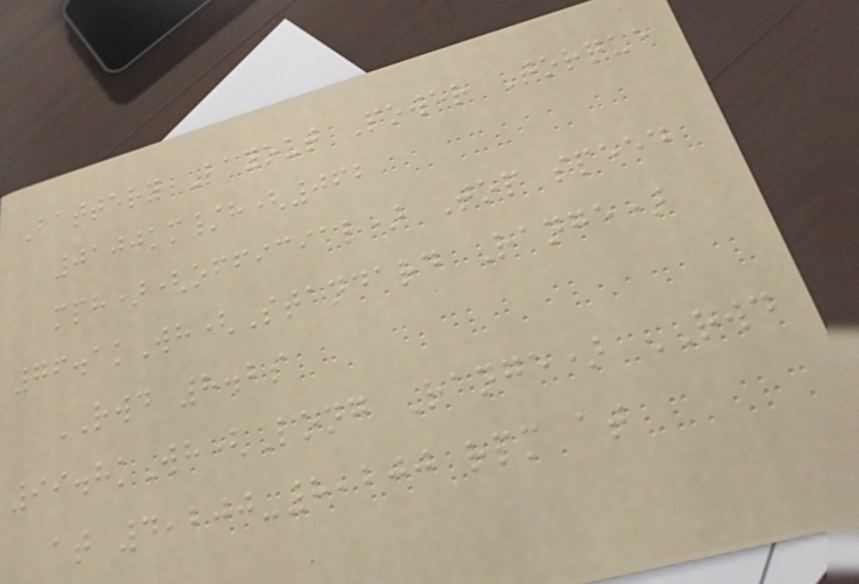Battery Layout Power Torque
0100km/h(062
mph)(official) Top speed
76.1kWh(Standard Range)
RWD 8.2s
99.8kWh(Long Range) RWD
at 4,200-8,200 rpm at
